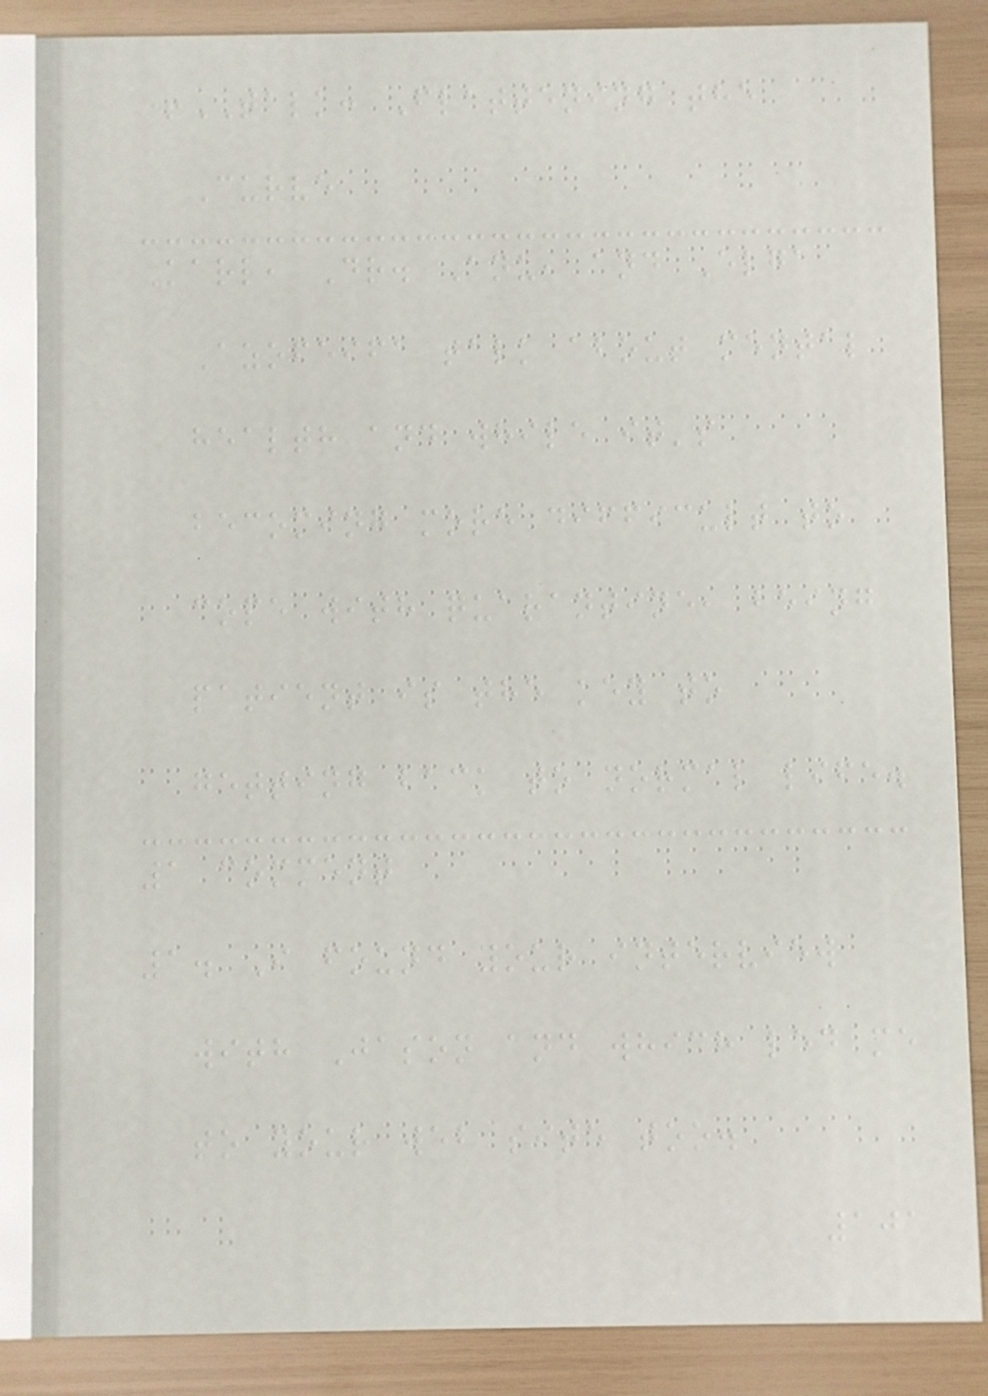+TALK: Flattening the
Curve
Karl, Dr. Anu, and Elga
Azofeifa talk about mental
health and while it's
becoming more difficult to
cope with quarantine, being
patient is the key to
getting back to normal life.
1 comment
1. I found your interview
with Jason and which led me
to your web site too.
101
